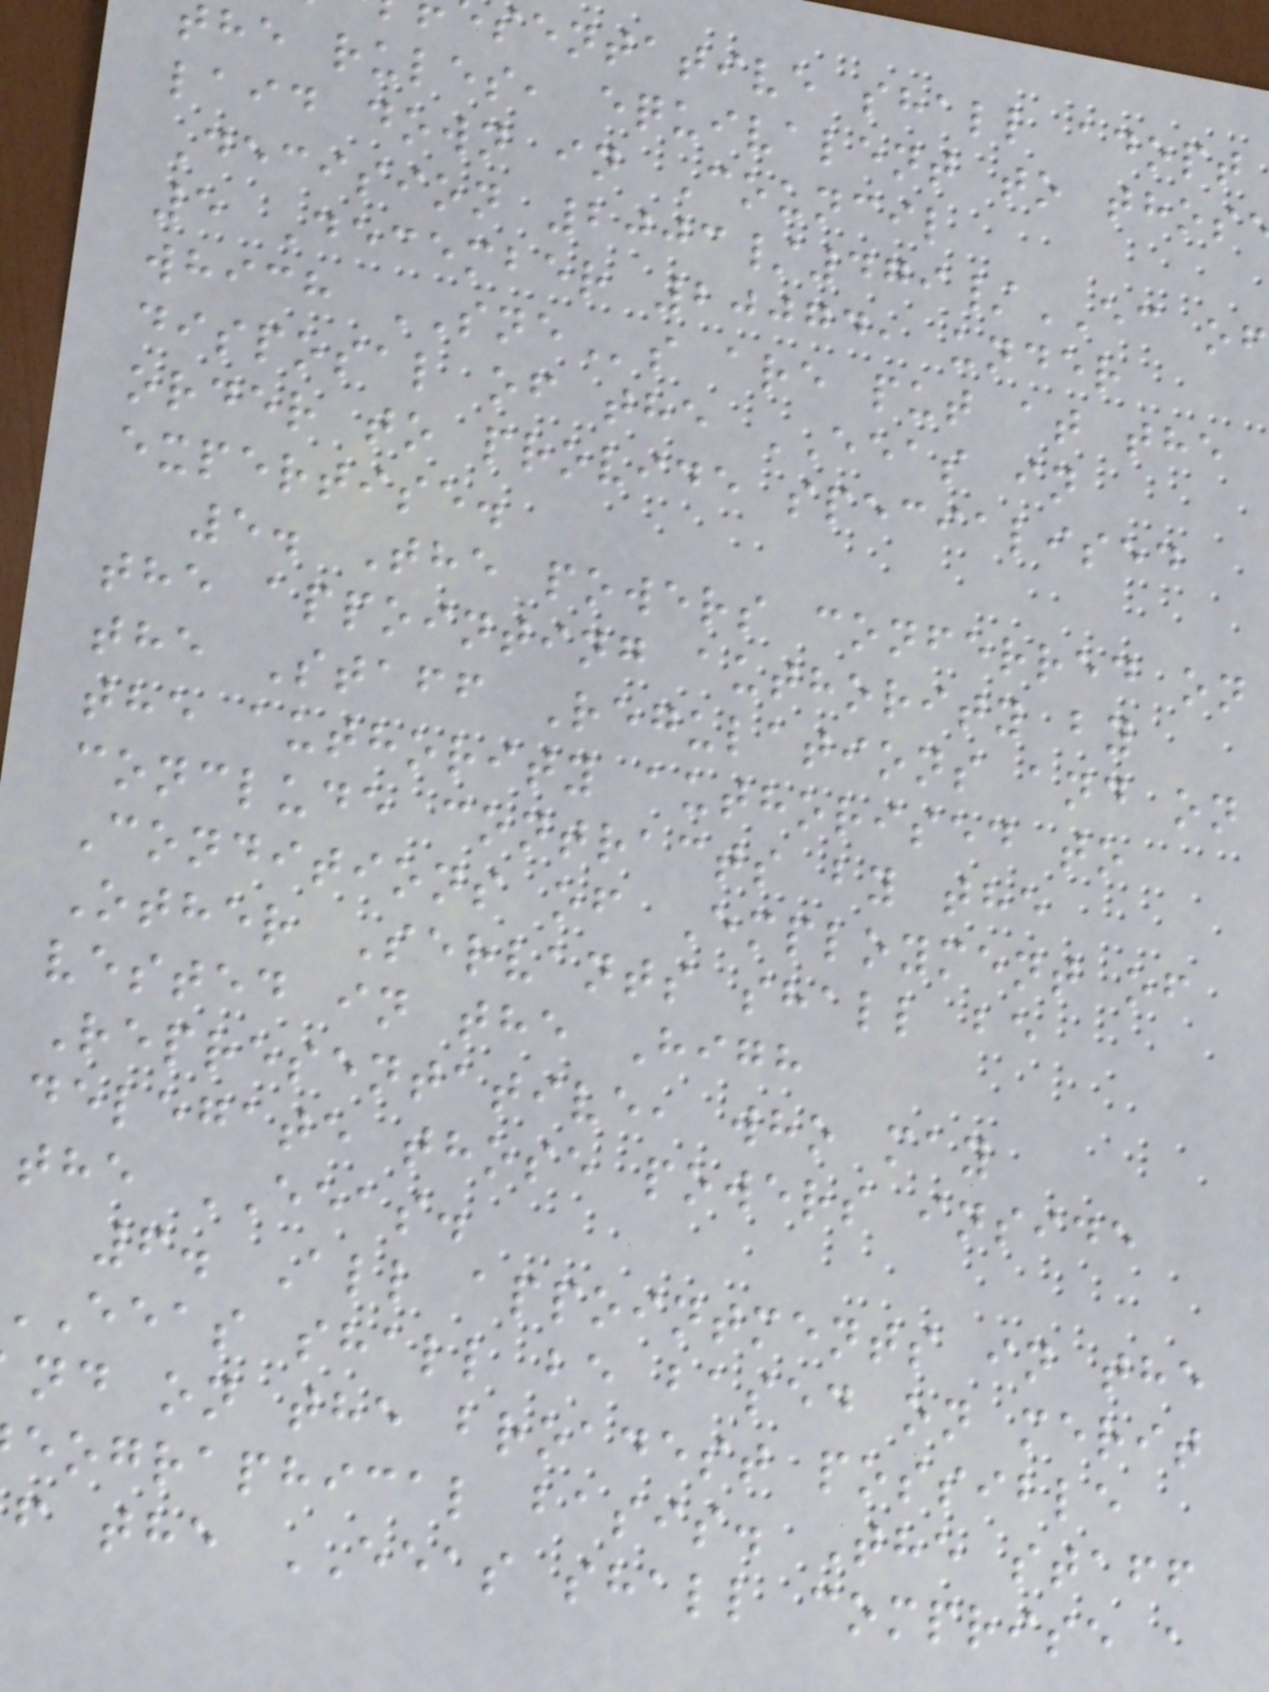sentative shall adopt
he rules, equivalent to thos
laid down in Council
Decision 2003/479/EC of
5 December 20074, under
which SNEs are put at the
disposal of the EEAS in
order to provide specialised
expertise.
5. The powers conferred on
the appointing authority by
the Staff Regulations and on
the authority authorised to
conclude contracts by the
Conditions of Employment of
Other Servants shall be
vested in the High
Representative, who may
delegate those powers inside
the EEAS.
6. All appointments in the
eeas shall be based on merit
nd on the broadest possible
eographical basis. The staff
f the EEAS shall comprise a
